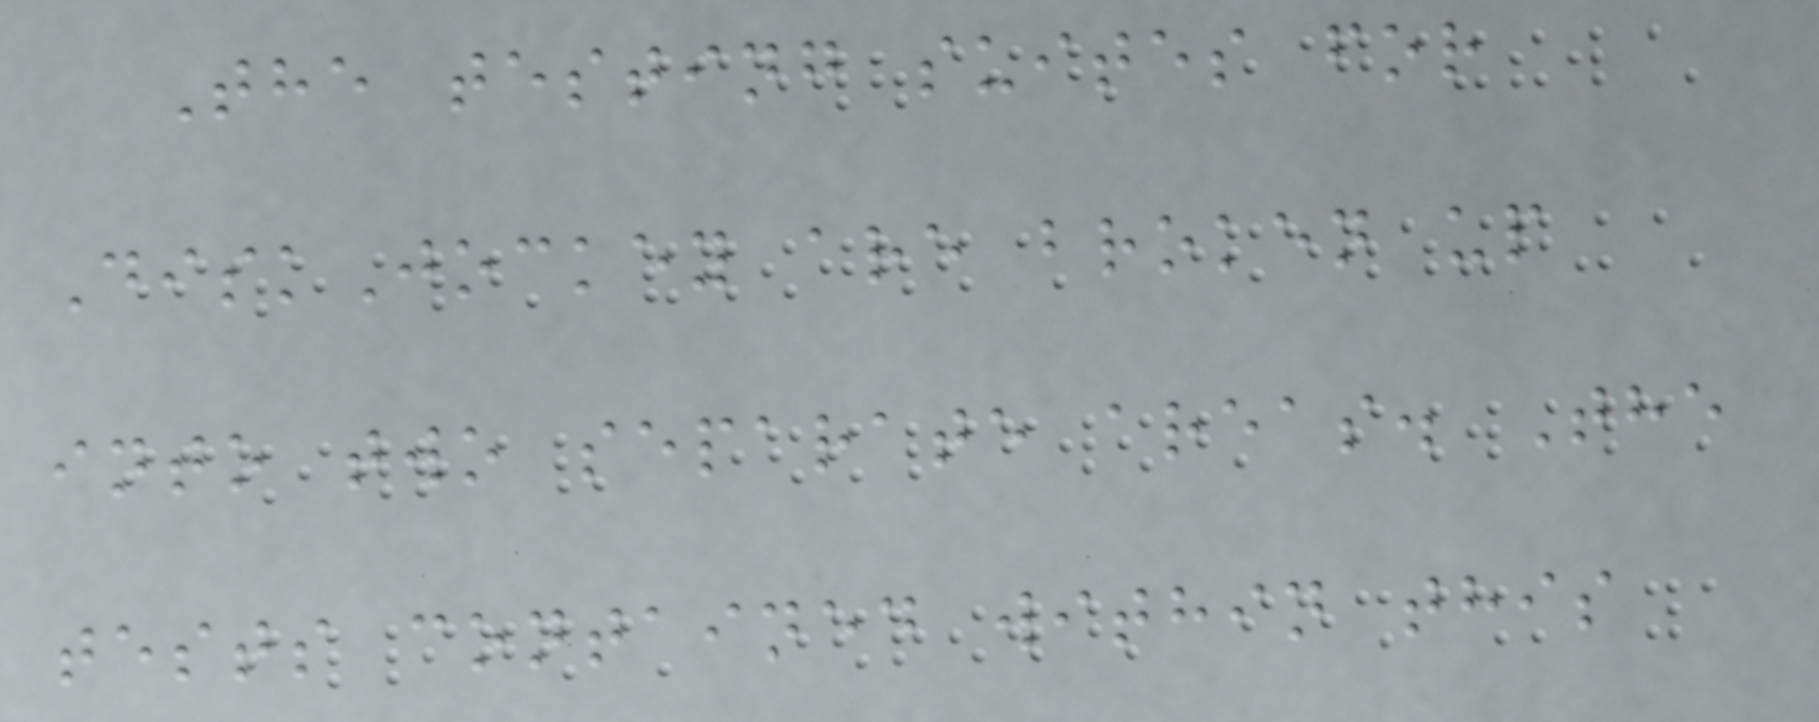The testing suites for
DiskJockey are broken up
into two separate areas. The
tests contained within this
